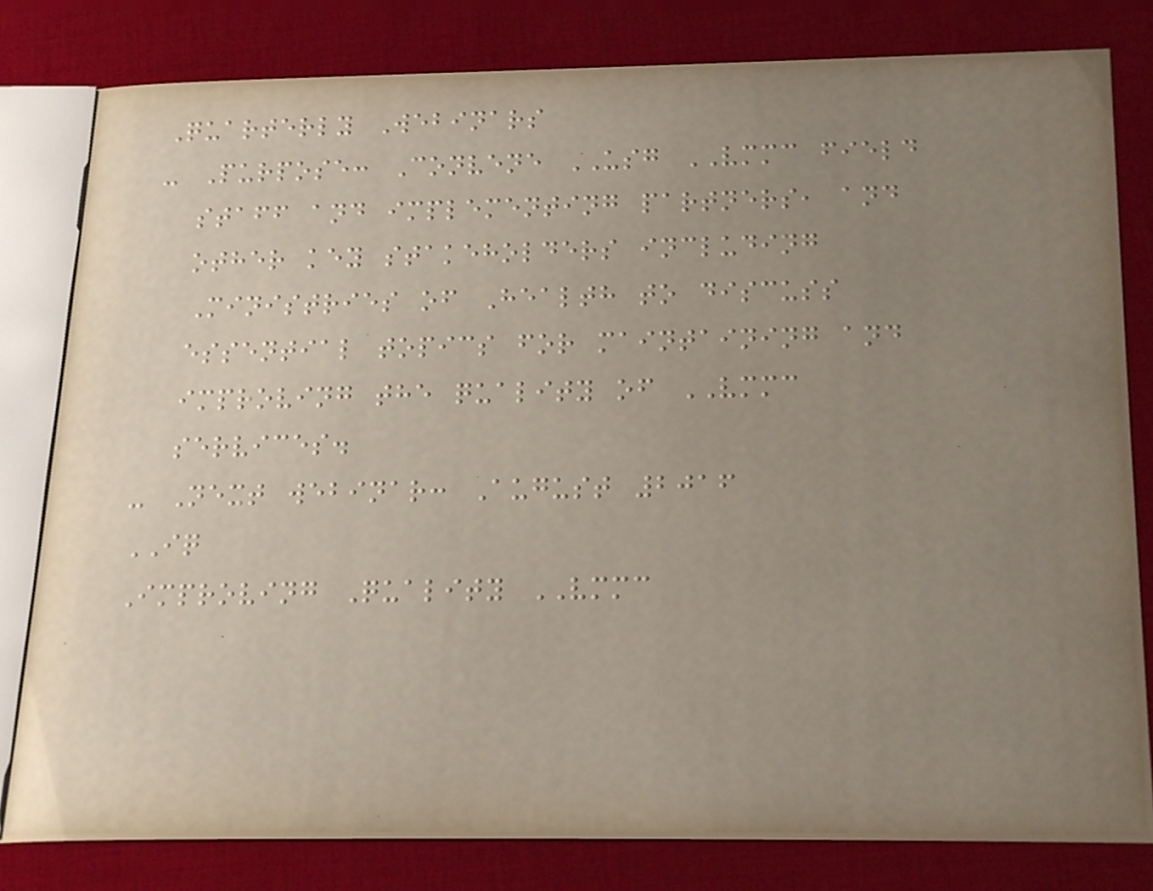Quarterly Webinars
- Purpose: Convene USG VMMC field
staff and implementing partners, and
other key stakeholders including
Ministries of Health to discuss
essential topics for maintaining and
improving the quality of VMMC
services.
- Next webinar: August 2016
IQ
Improving Quality VMMC
